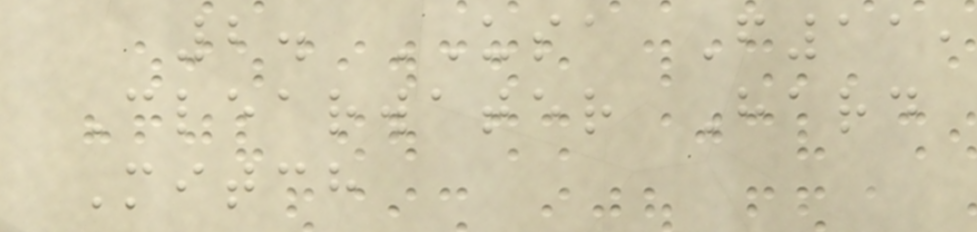2. USA F11,
Clearwater Hard
Mitch
